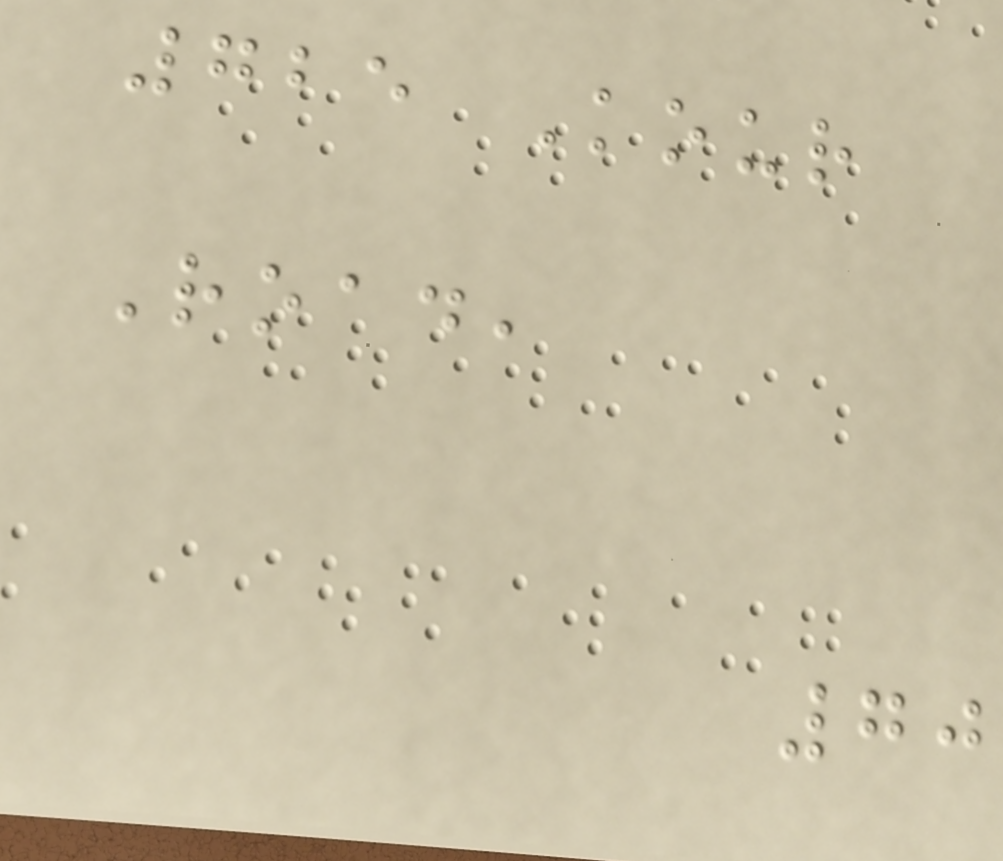725 Kour
Road,
70
